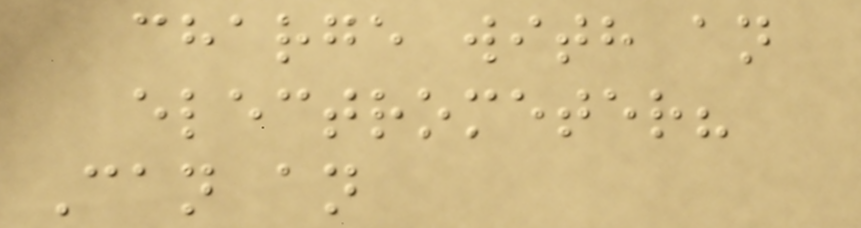charge with an
electrometer?
Can an
